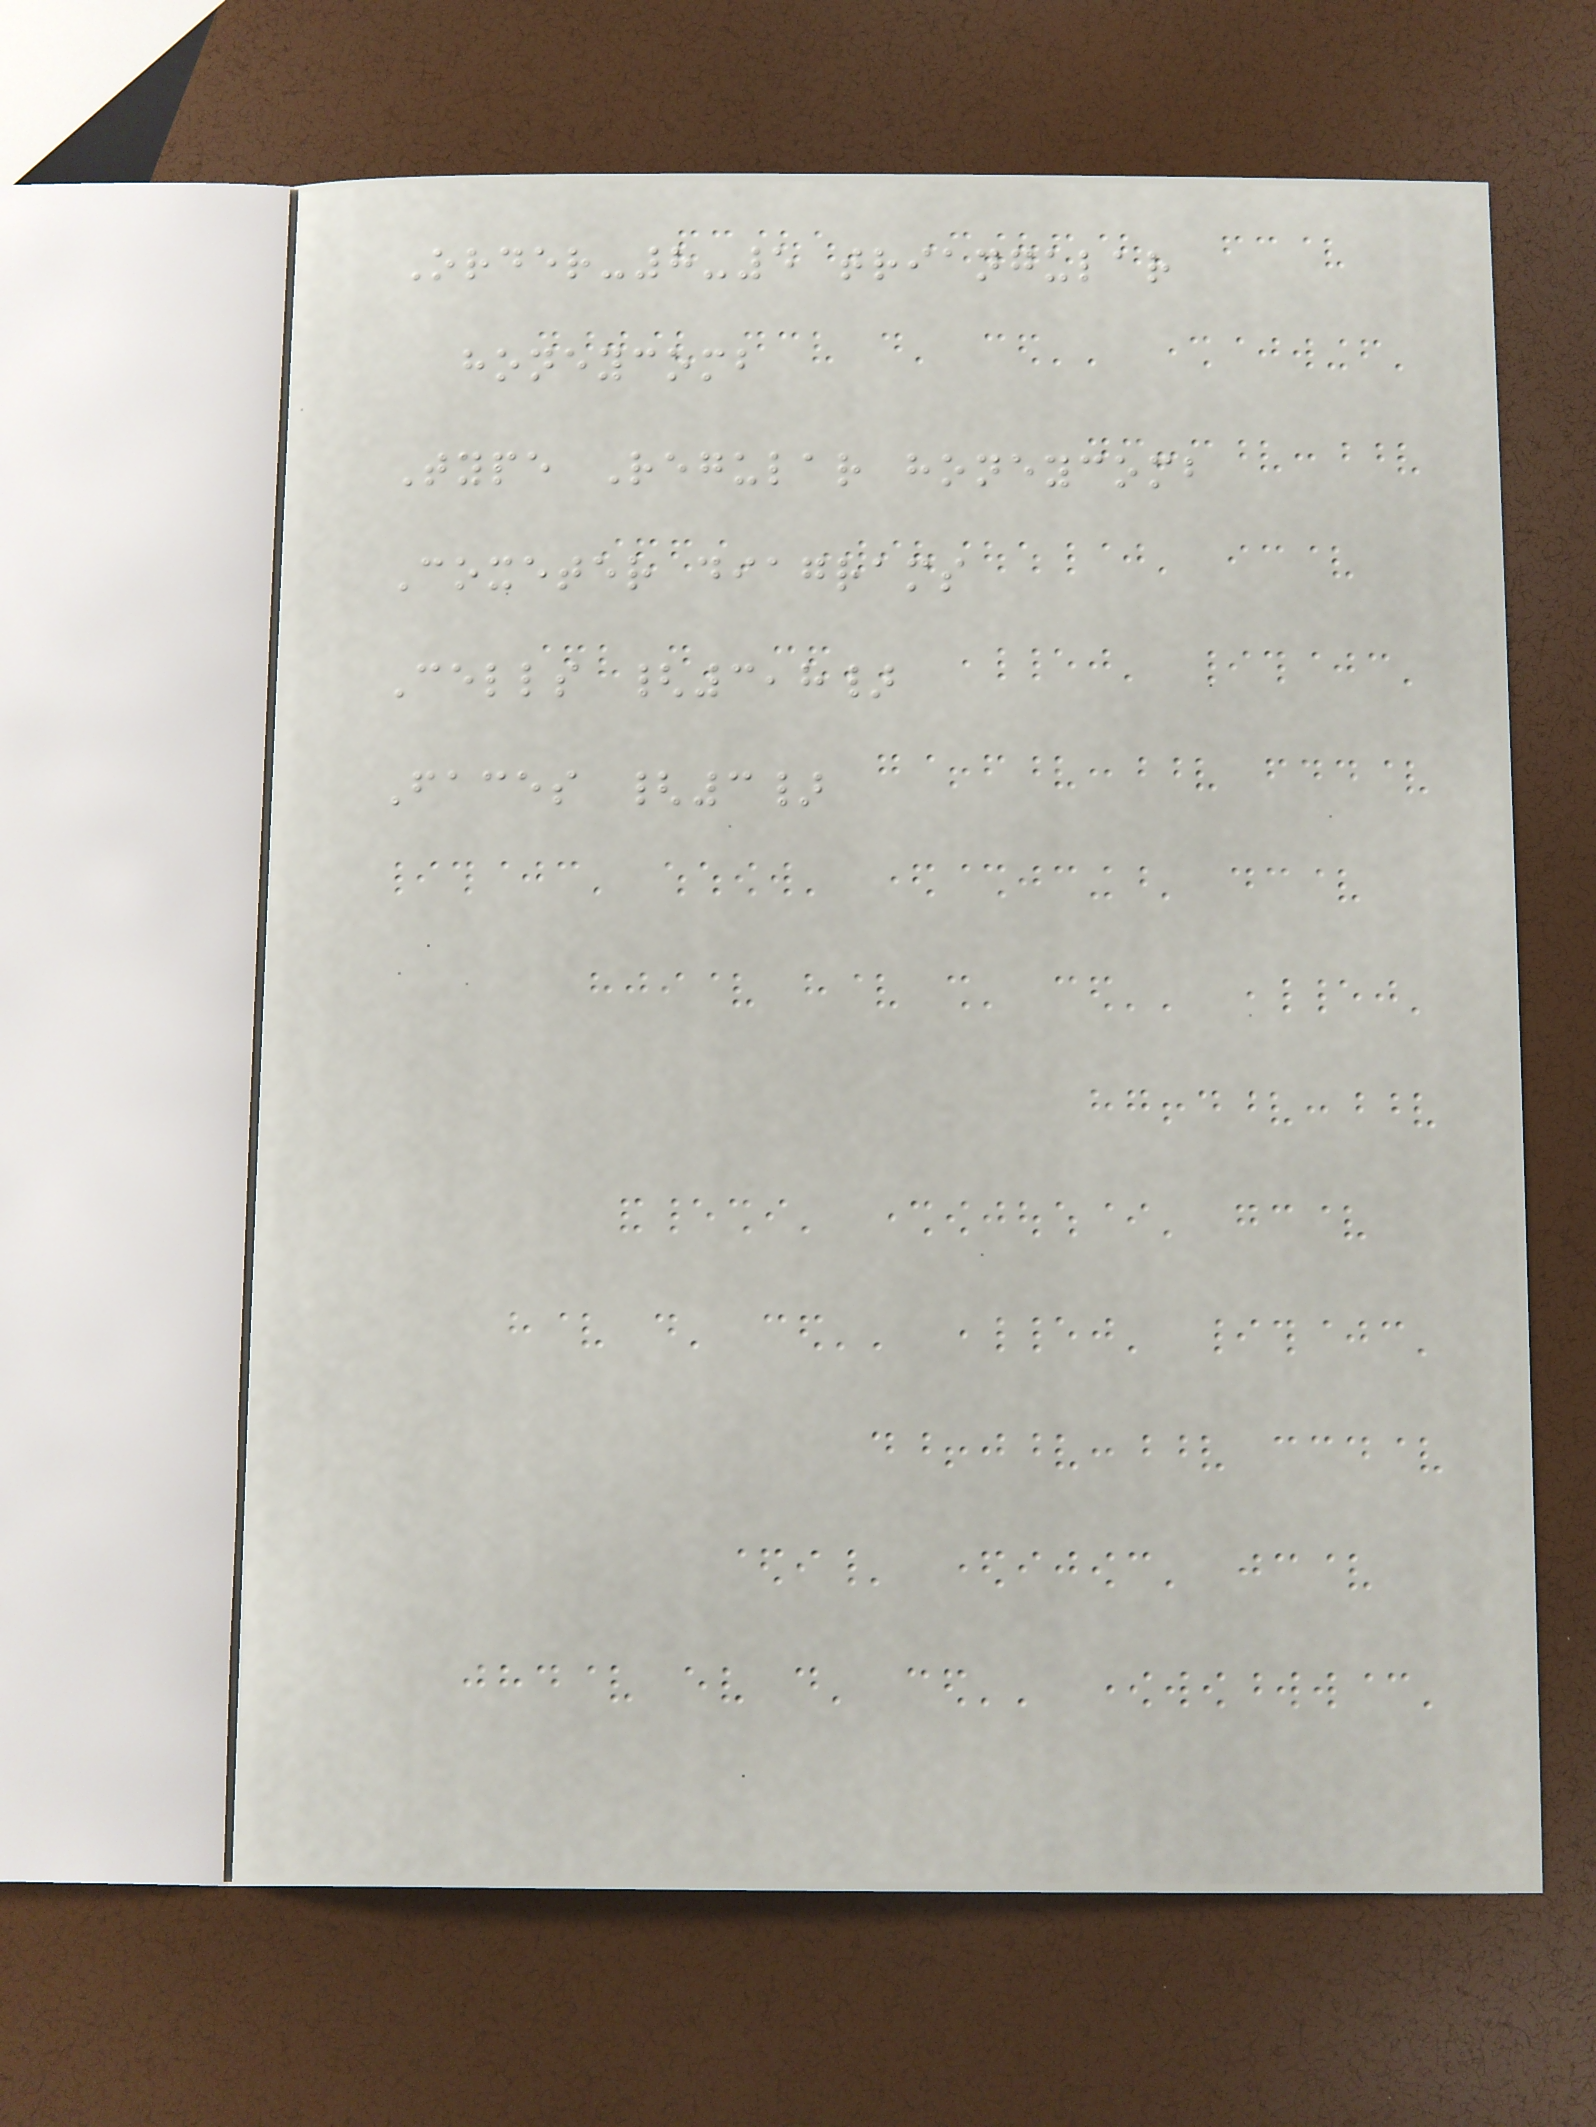Order-8-5 triangular
honeycomb
Type Regular honeycomb
Coxeter diagrams
Cells {3,8}
Faces {3}
